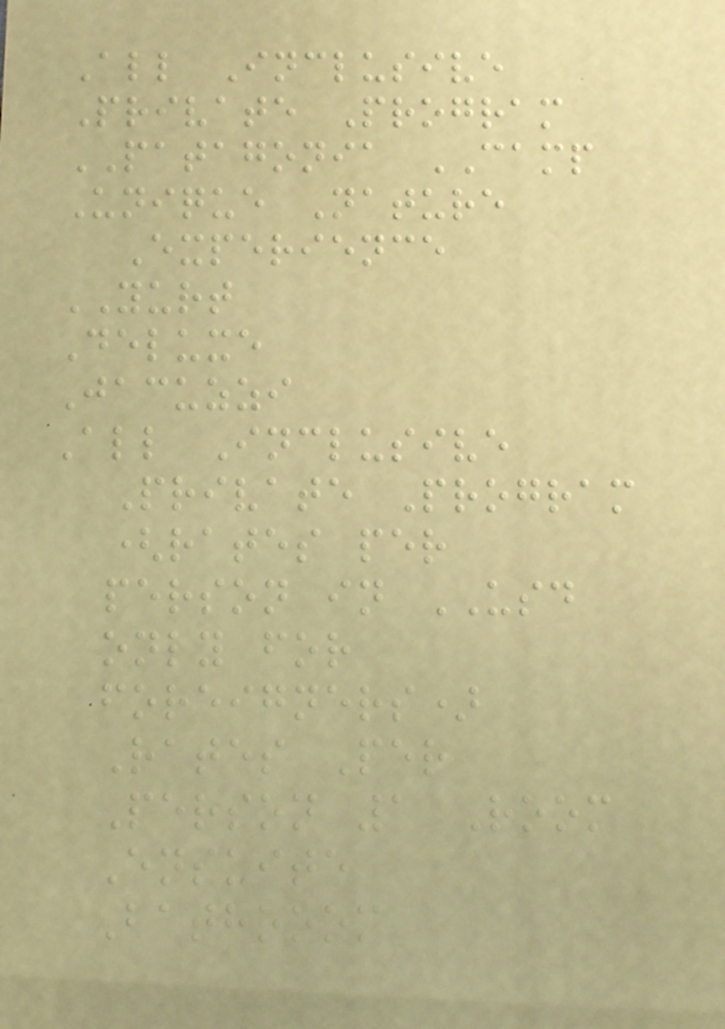All Inclusive
Private Program
PATAGONIA CAMP
Unique Nature
Experience
YURT
Deluxe
Jacuzzi
All Inclusive
Private Program
(rates per
person in USD
only for
foreigners)
Rates Per
Person 1 Room
Ensuite
Bathroom
